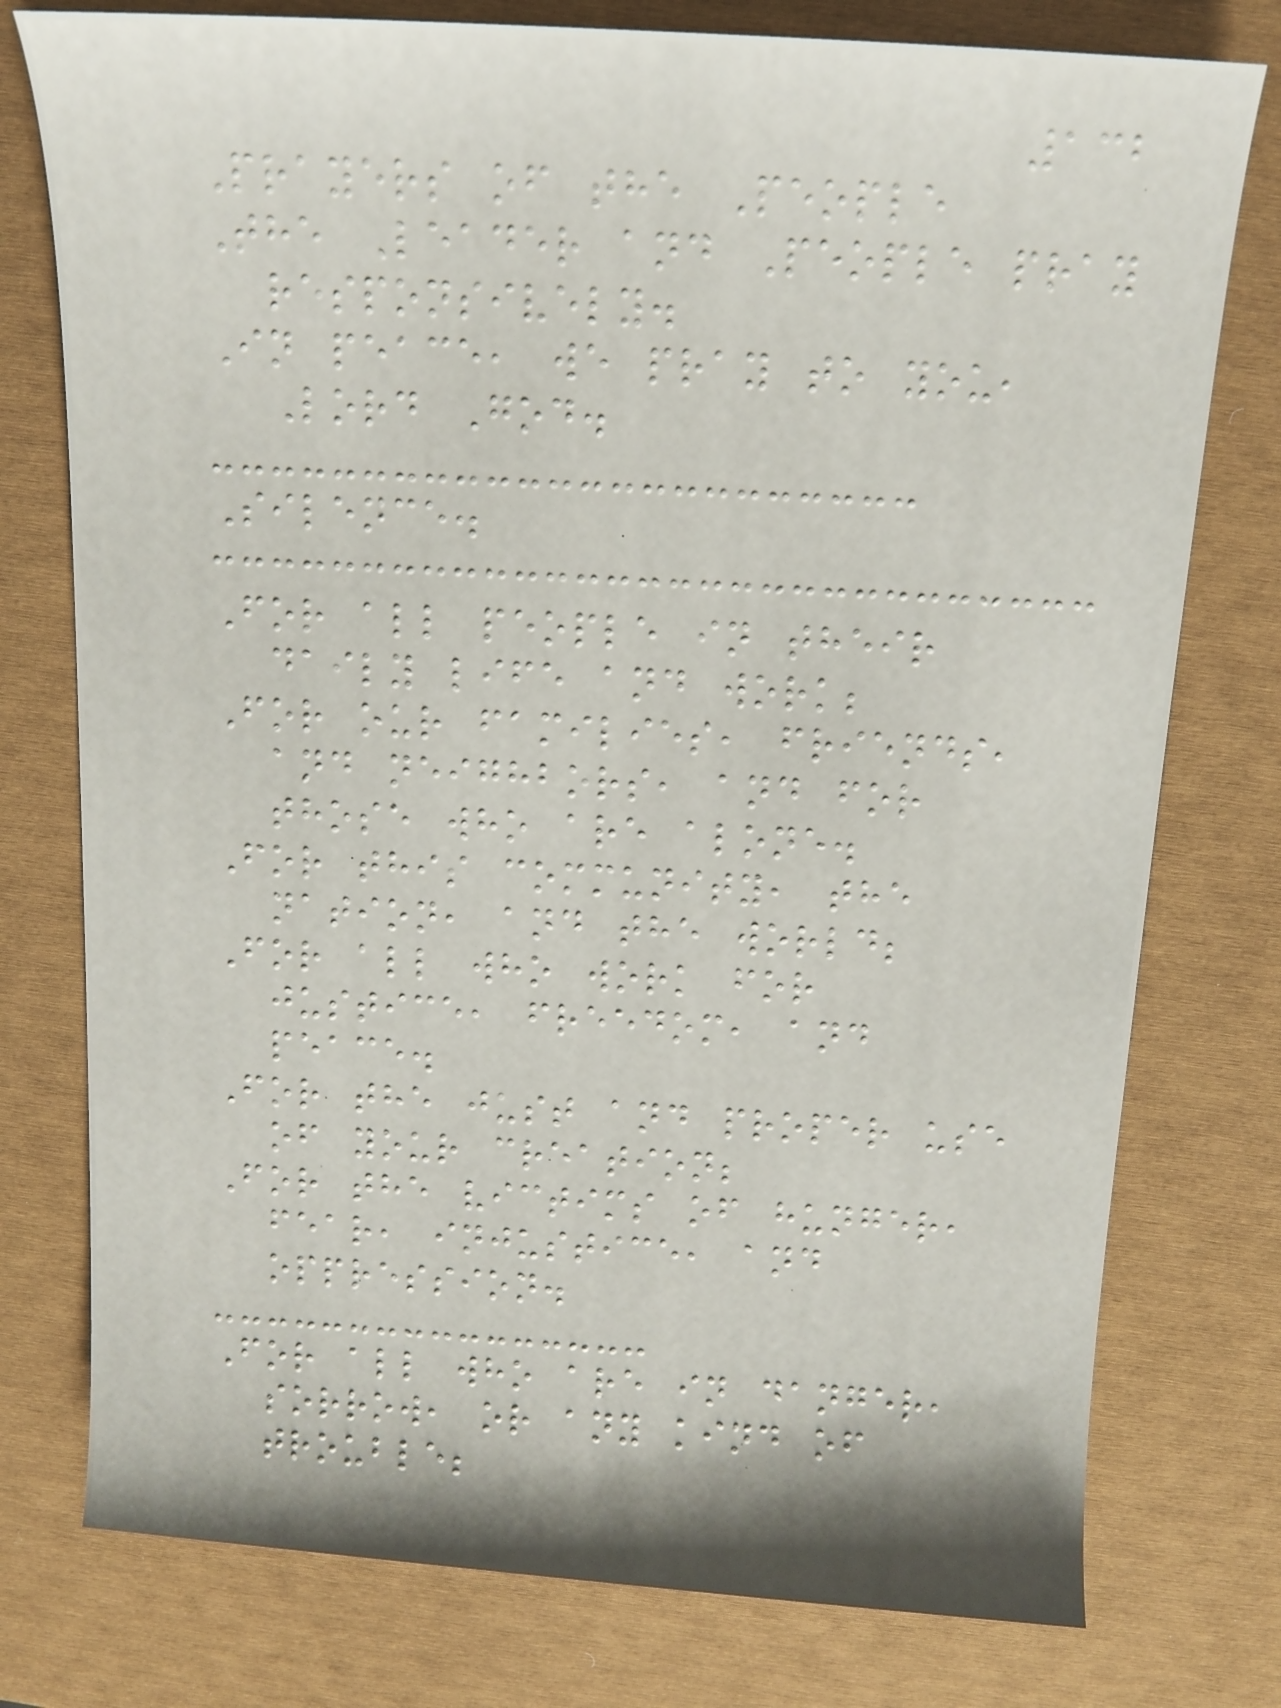132
Prayers of the People
The Leader and People pray
responsively.
In peace, we pray to you,
Lord God.
Silence.
For all people in their
daily life and work;
For our families, friends,
and neighbors, and for
those who are alone.
For this community, the
nation, and the world;
For all who work for
justice, freedom, and
peace.
For the just and proper use
of your creation;
For the victims of hunger,
fear, injustice, and
oppression.
For all who are in danger,
sorrow, or any kind of
trouble;
